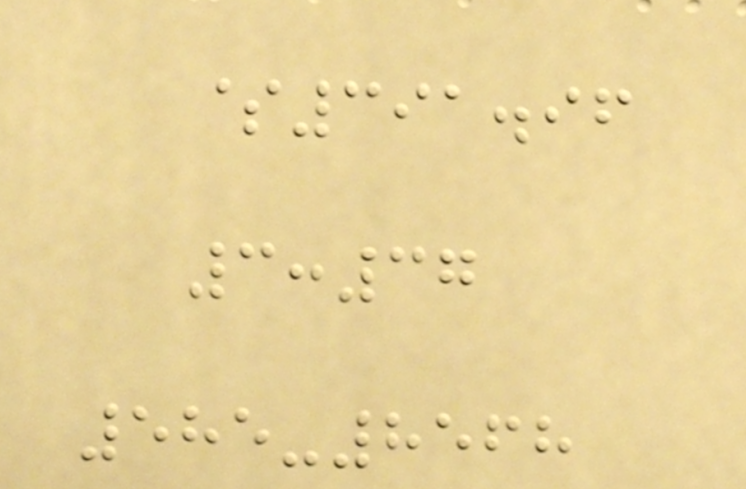$391.96
3:37
585-8568
